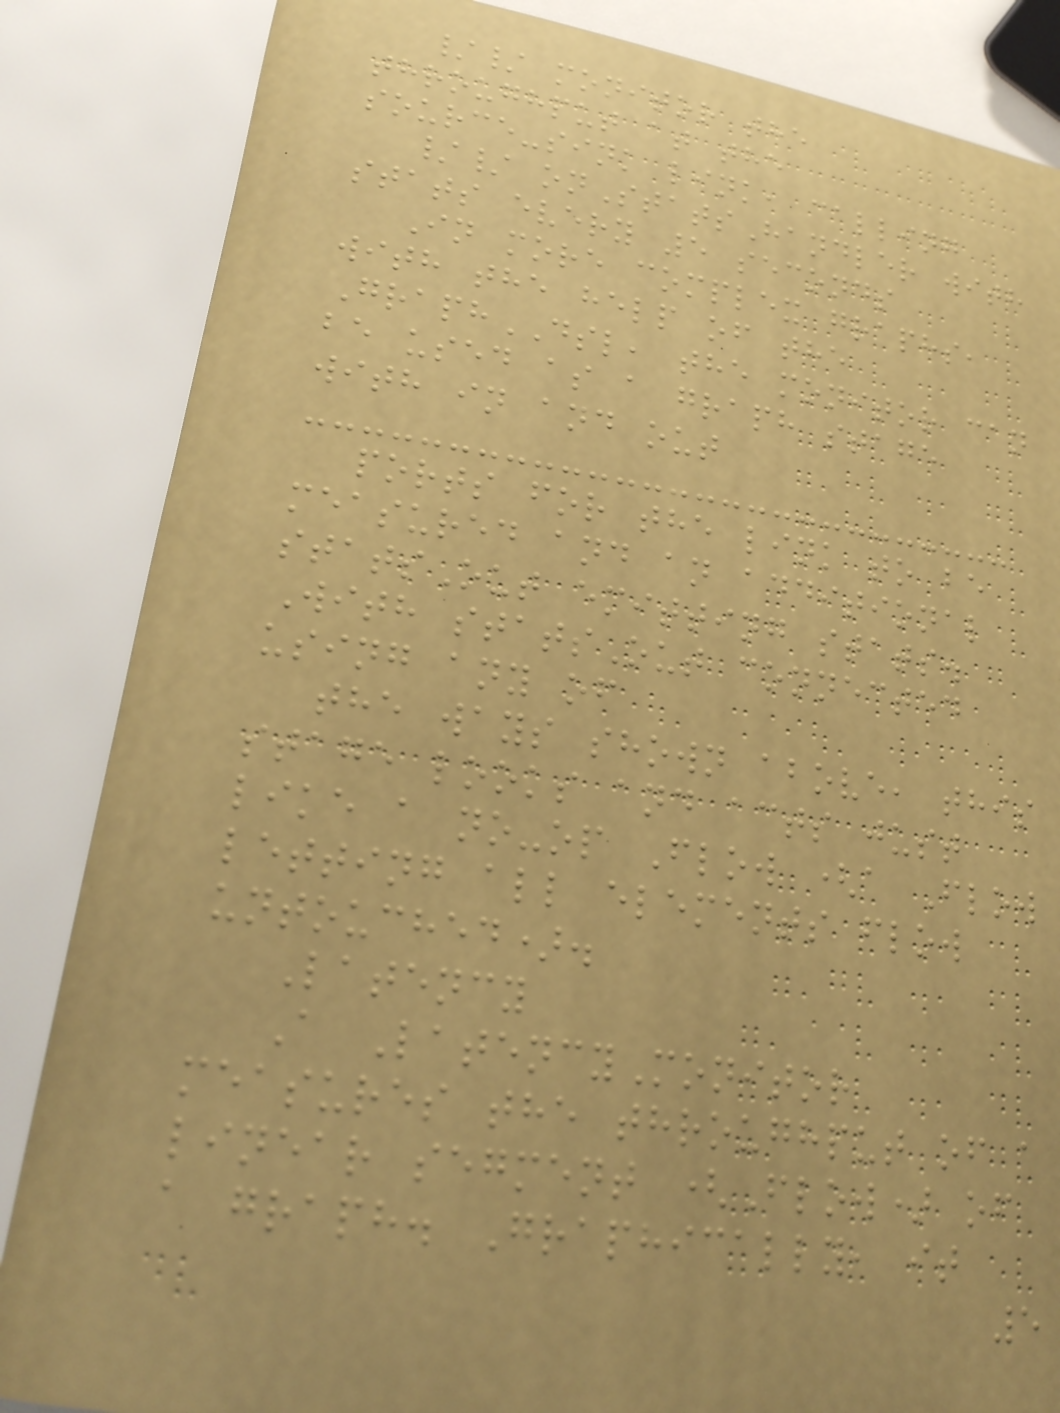// monitor the
throughput at the
source-sink link, calling
// onStatsHandler with
stats every 5 seconds
In more complex graphs,
with the help of the
GraphDSL, the monitor can
be used as a graph stage
with in and out
ports for the link to be
measured and an additional
statsOut emitting stats.
With statsOut connected
using any of
the ways shown above, this
stage looks and acts just
like a no-op Flow (a Flow
letting all elements flow
untouched).
Latency
A LatencyMonitor
measures the throughput of a
linear segment (Flow) of
a graph. Graphically, it
5
